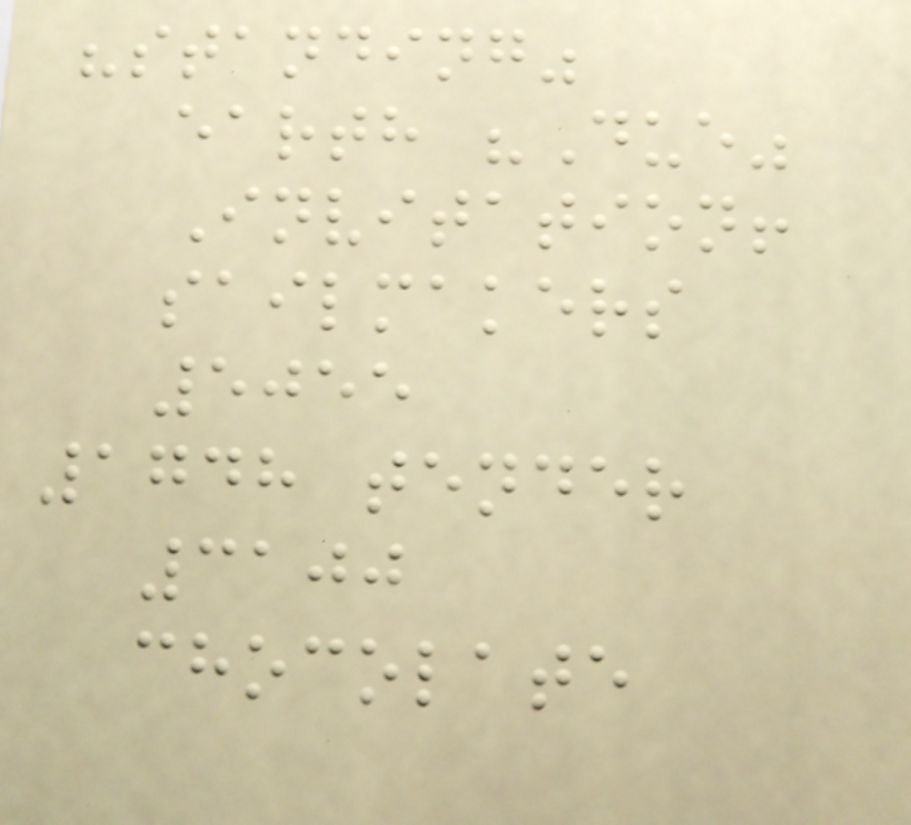"standing"
earth "Due"
Invitation!
sailmakers
5055
1748 tender
3100
chocolate
